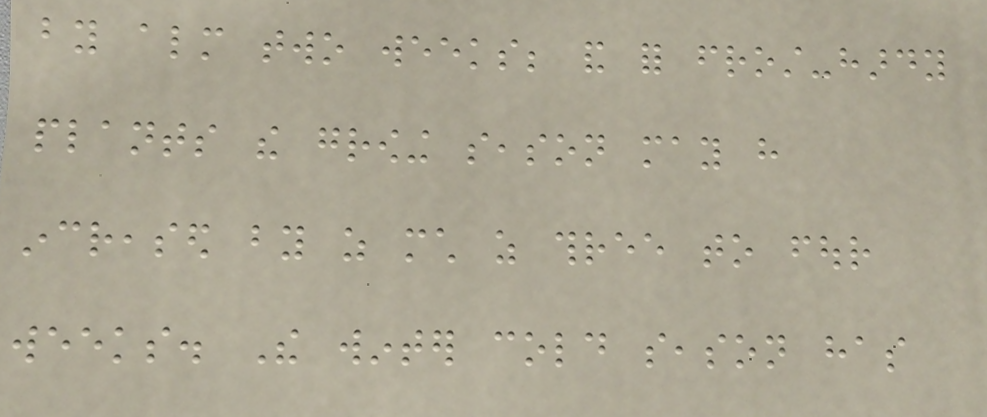by almost two weeks; and for frost-hardy
plants the growing season may have
increased by as much as three to four
weeks. The winter cold season has
